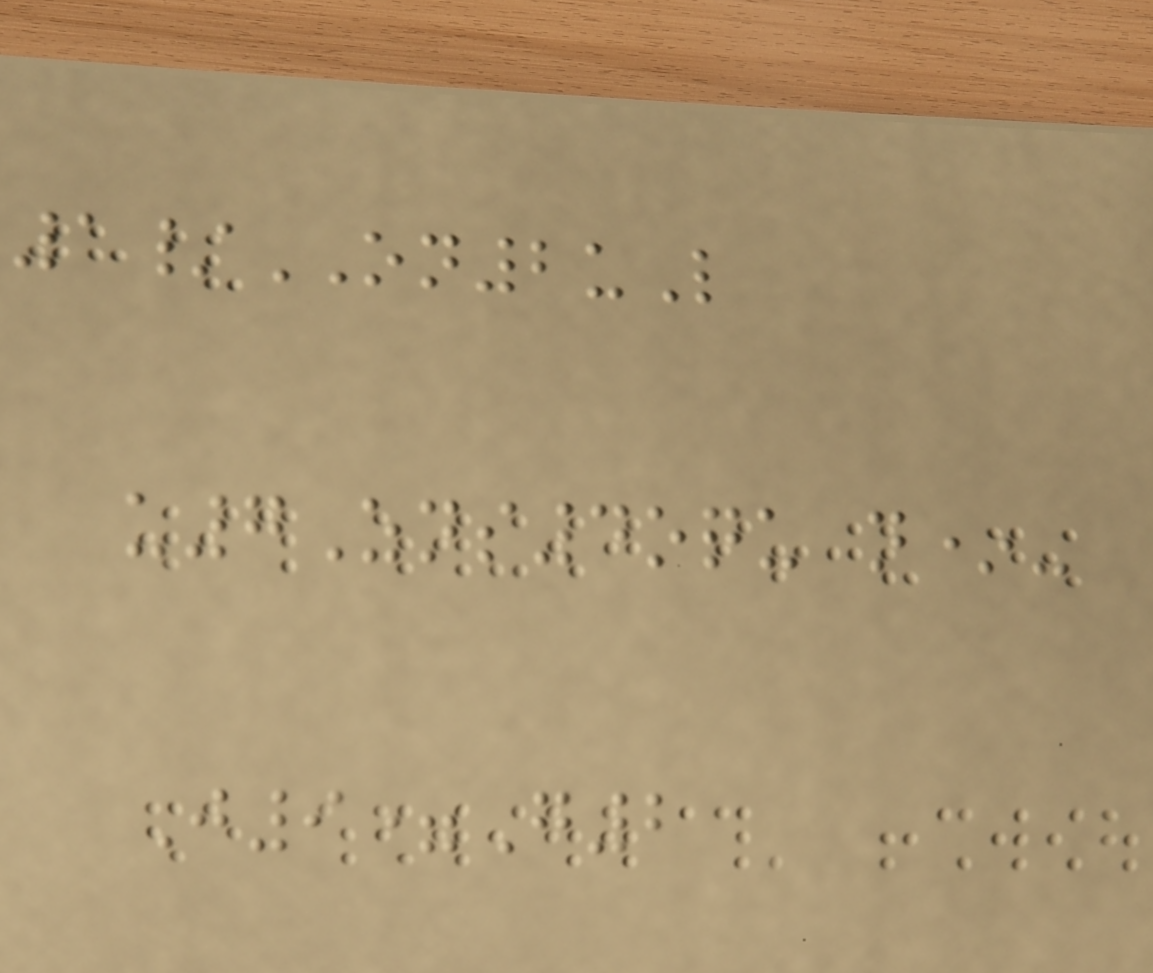1/ON2uL
u7Zns4oqu n*-
J9=G2
